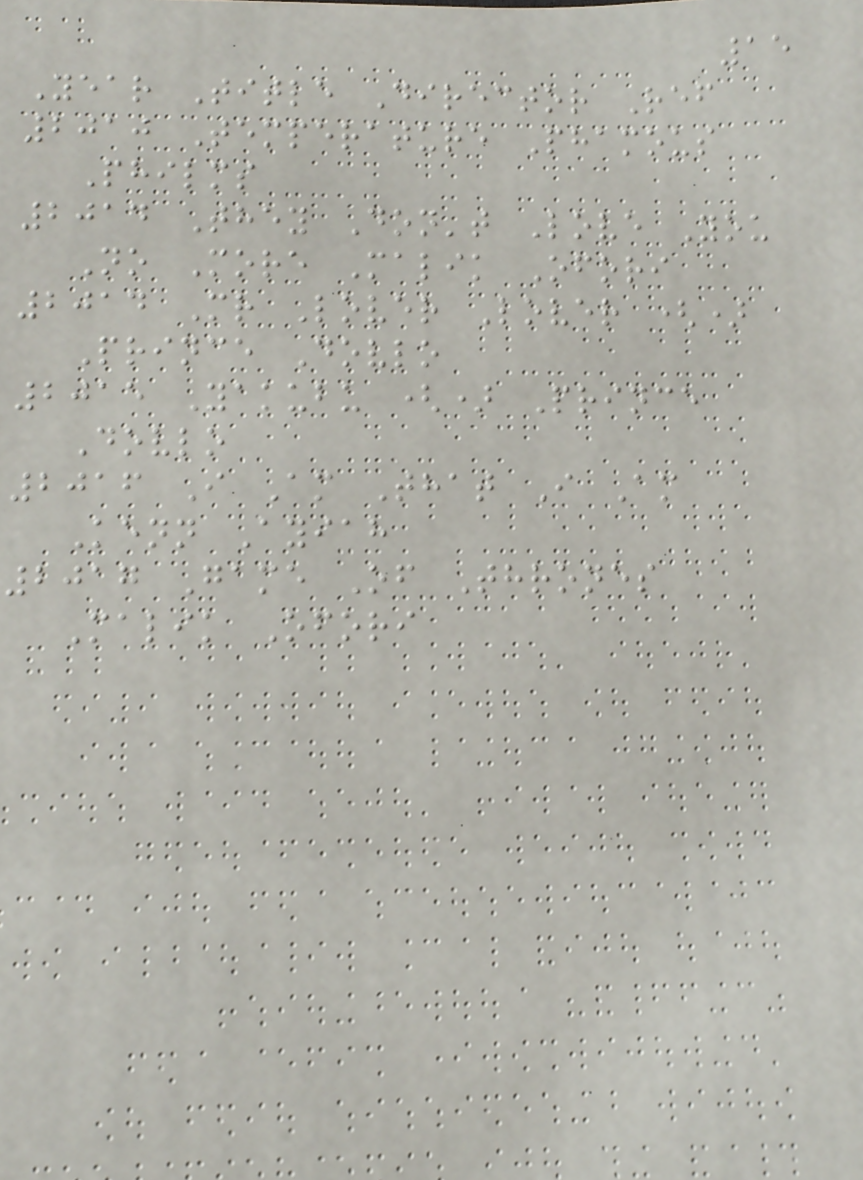15
Year Title Director Ref
2010 Temperature Phamous
Philms
2014 They Don't Love You
No More Malik Ofori
2014 Mr Lover Lover ()
Prince Dovlo
2015 Yakubu () Prince
Dovlo
2016 I Am That I Am
Kenn Ayiah
2017 Game Of Thrones
Malik Ofori
